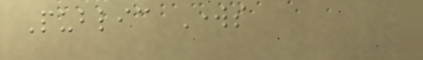Public Works
